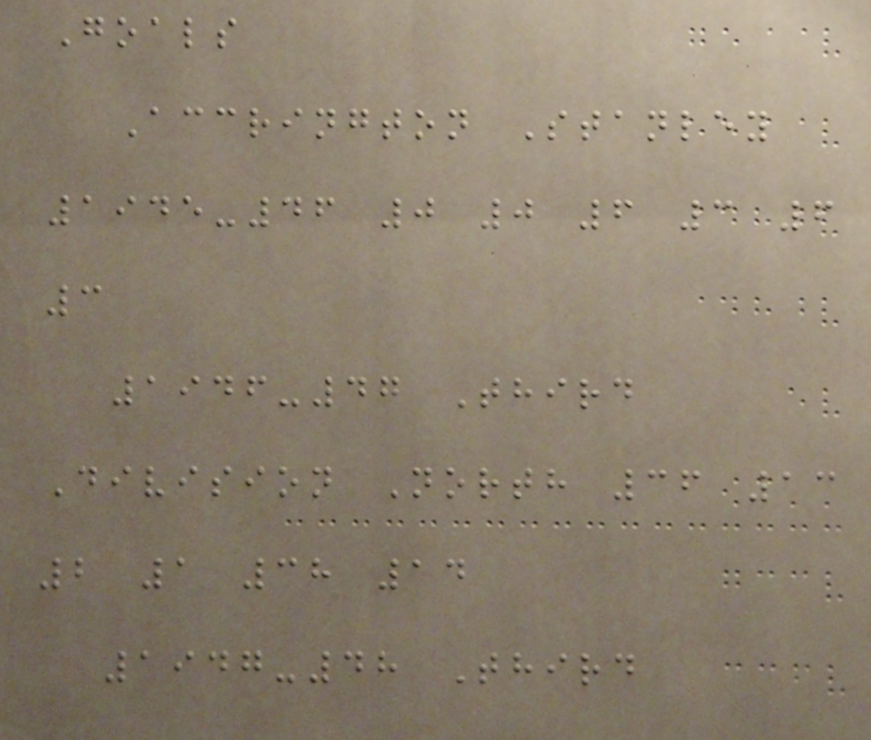Goals
Accrington Stanley
1945-46 0 0 6 3 6
3
1946-47 Third
Division North 36 13
2 1 38 14
1947-48 Third
